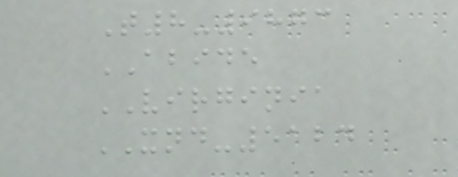T8-9873
ABIDE
VIRGINIA
XND-5124
